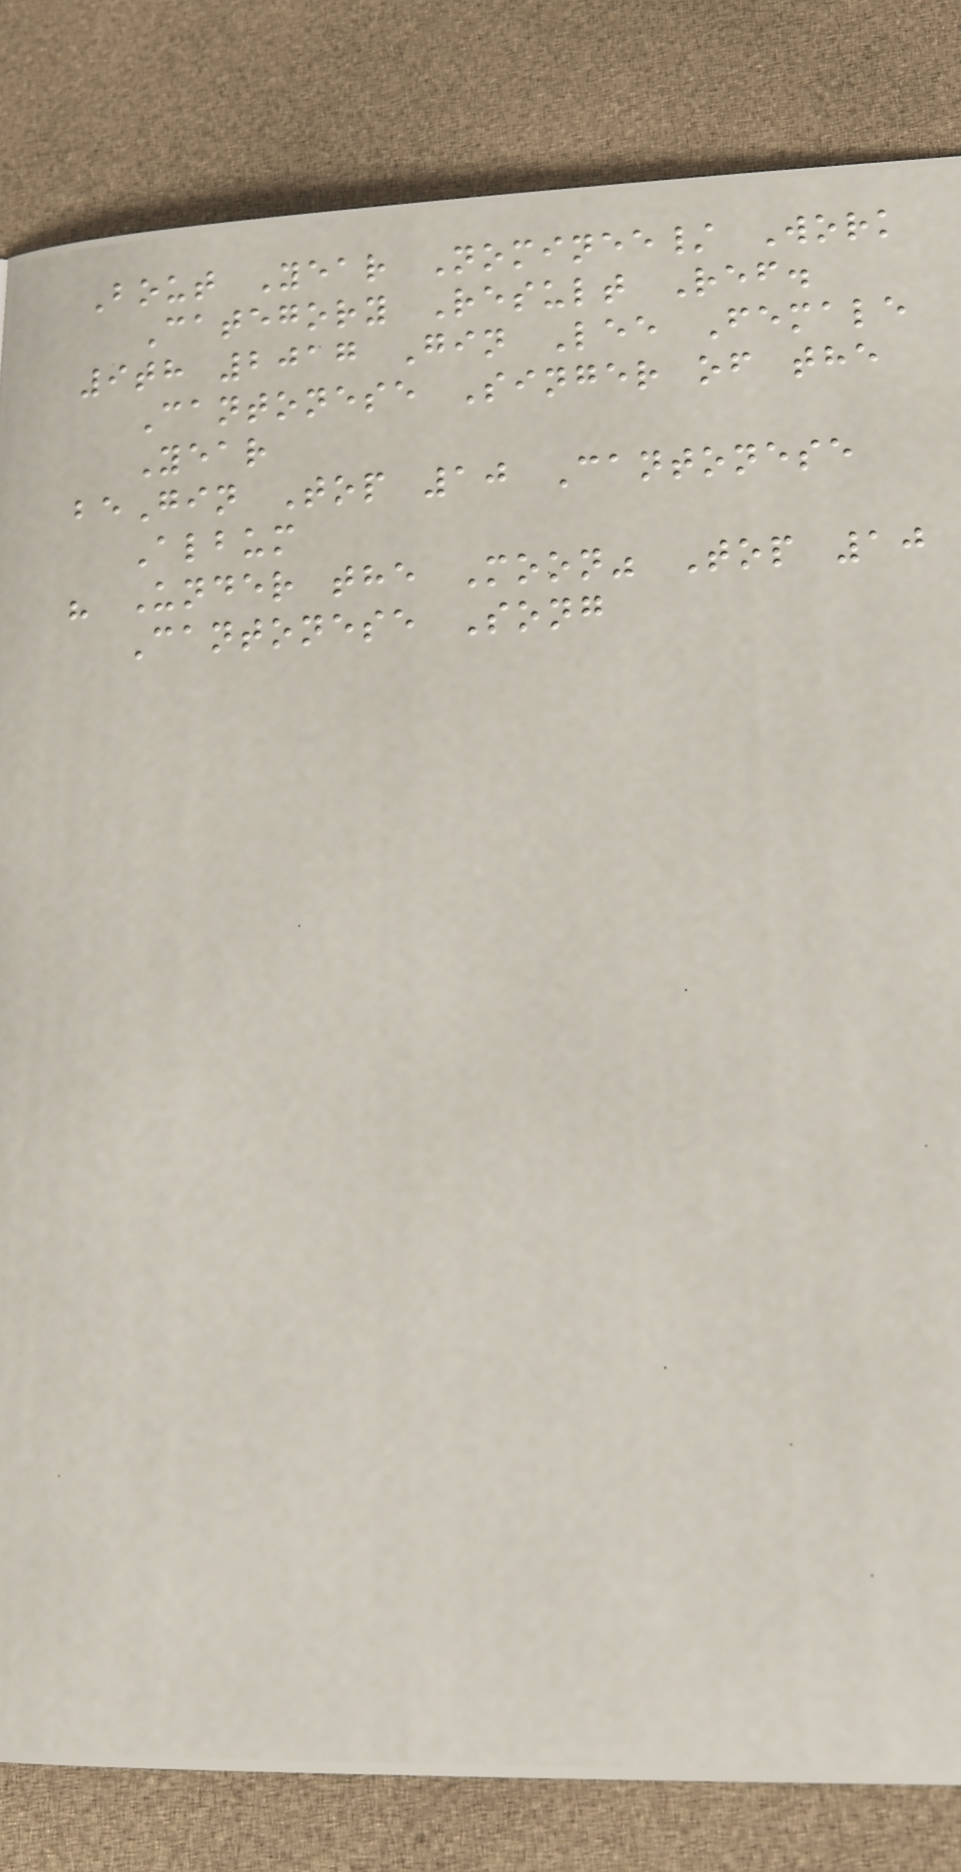Bout Year Nominee/ Work
Category Result Ref.
9th 2017 Gin Lee Female
Cantonese Singer of the
Year
beGin Top 10 Cantonese
Album
" Under the Moon" Top 10
Cantonese Song
